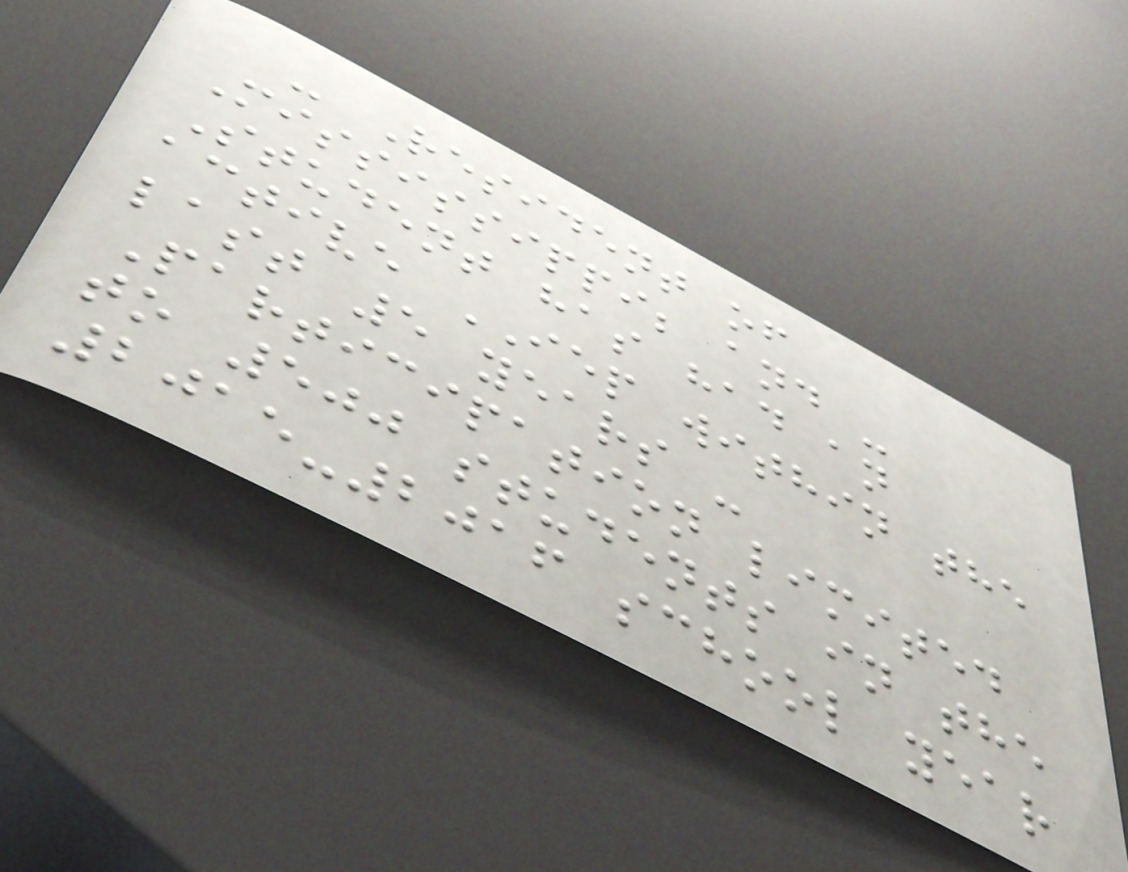- Resident of
Mississippi; and -
Student has had an
active IEP within the
last 5 years -
Participation limited
to 500 students in the
2015-2016 school year
